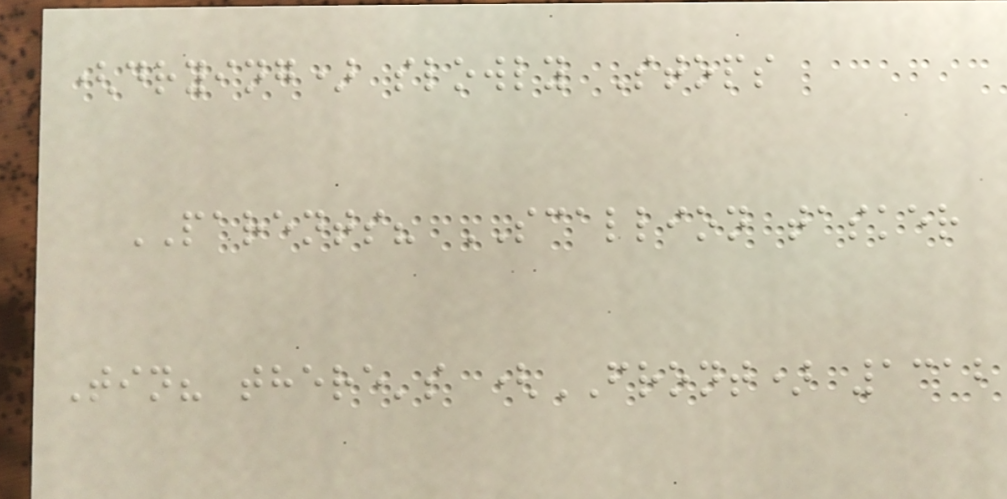(drying) slowly Stops
PARENTS? SCALLION tasker
Tin? there's (FRONT) 1312
